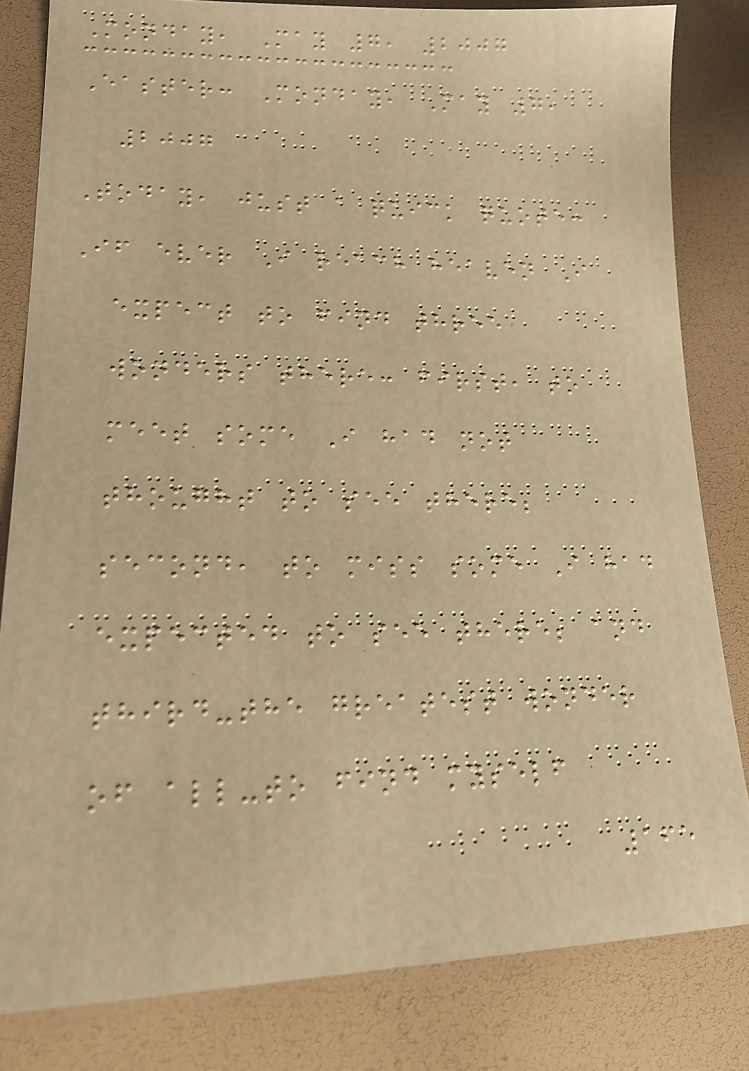Monday, May 7, 2007
Easter: Monday, May 7,
2007
Today, just a quick quote:
If ever I reach heaven I
expect to find three
wonders there: first, to
meet some I had not
thought to see there;
second, to miss some I had
expected to see there; and
third-the greatest wonder
of all-to find myself
165
